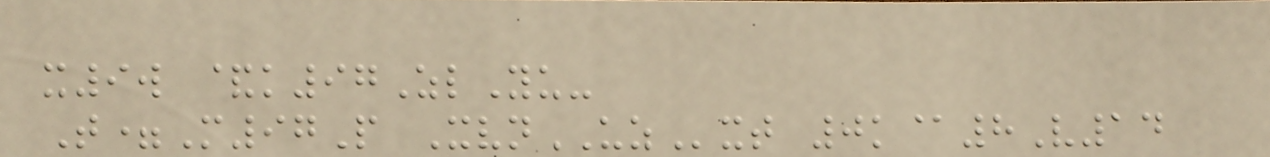x9w &k97ZlYu-
T=M97P XvnUZxt 0k@8V14
